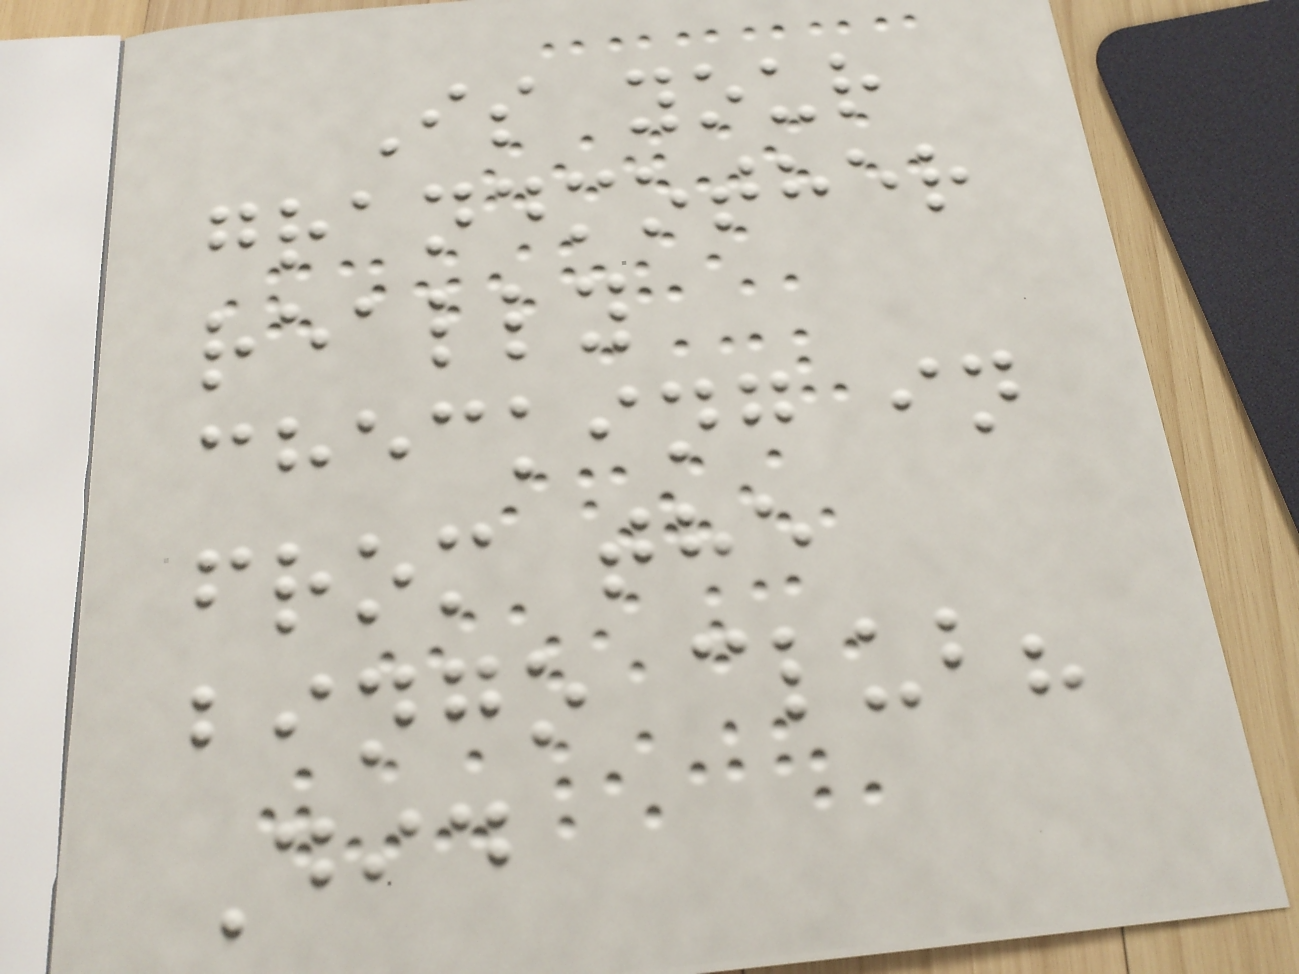Is your
grandmother
really
checking in
from the
bingo club?
Did
